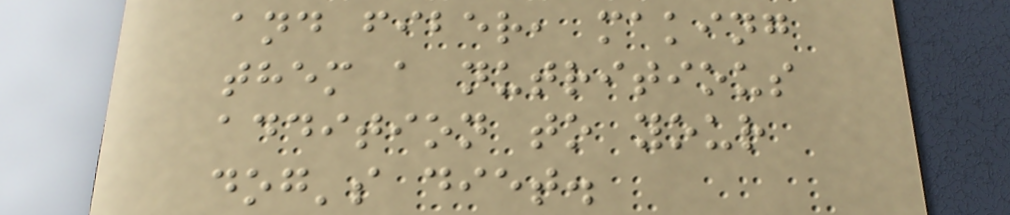and fiber, making
them a nutritious
addition to your
dog's diet.
